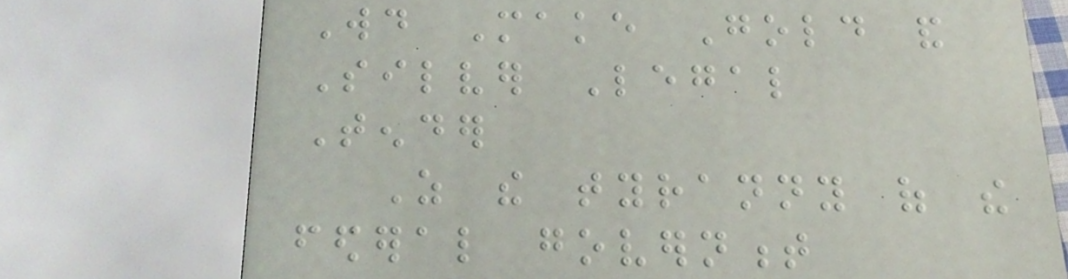Would Make Gold and
Silver Legal
Tender
As the tyranny of the
federal government
